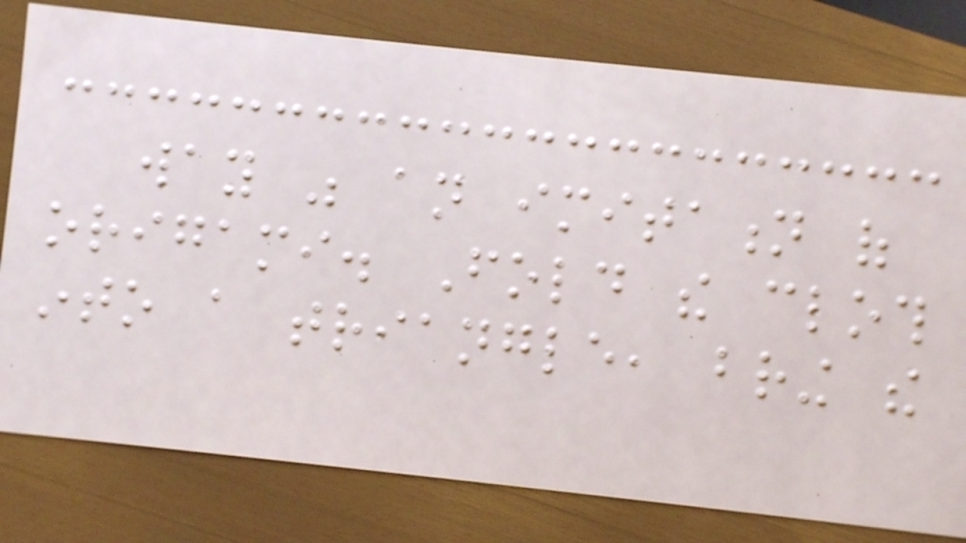way was an imitation of
origami. Fold the cloth
into a triangle, bring the
